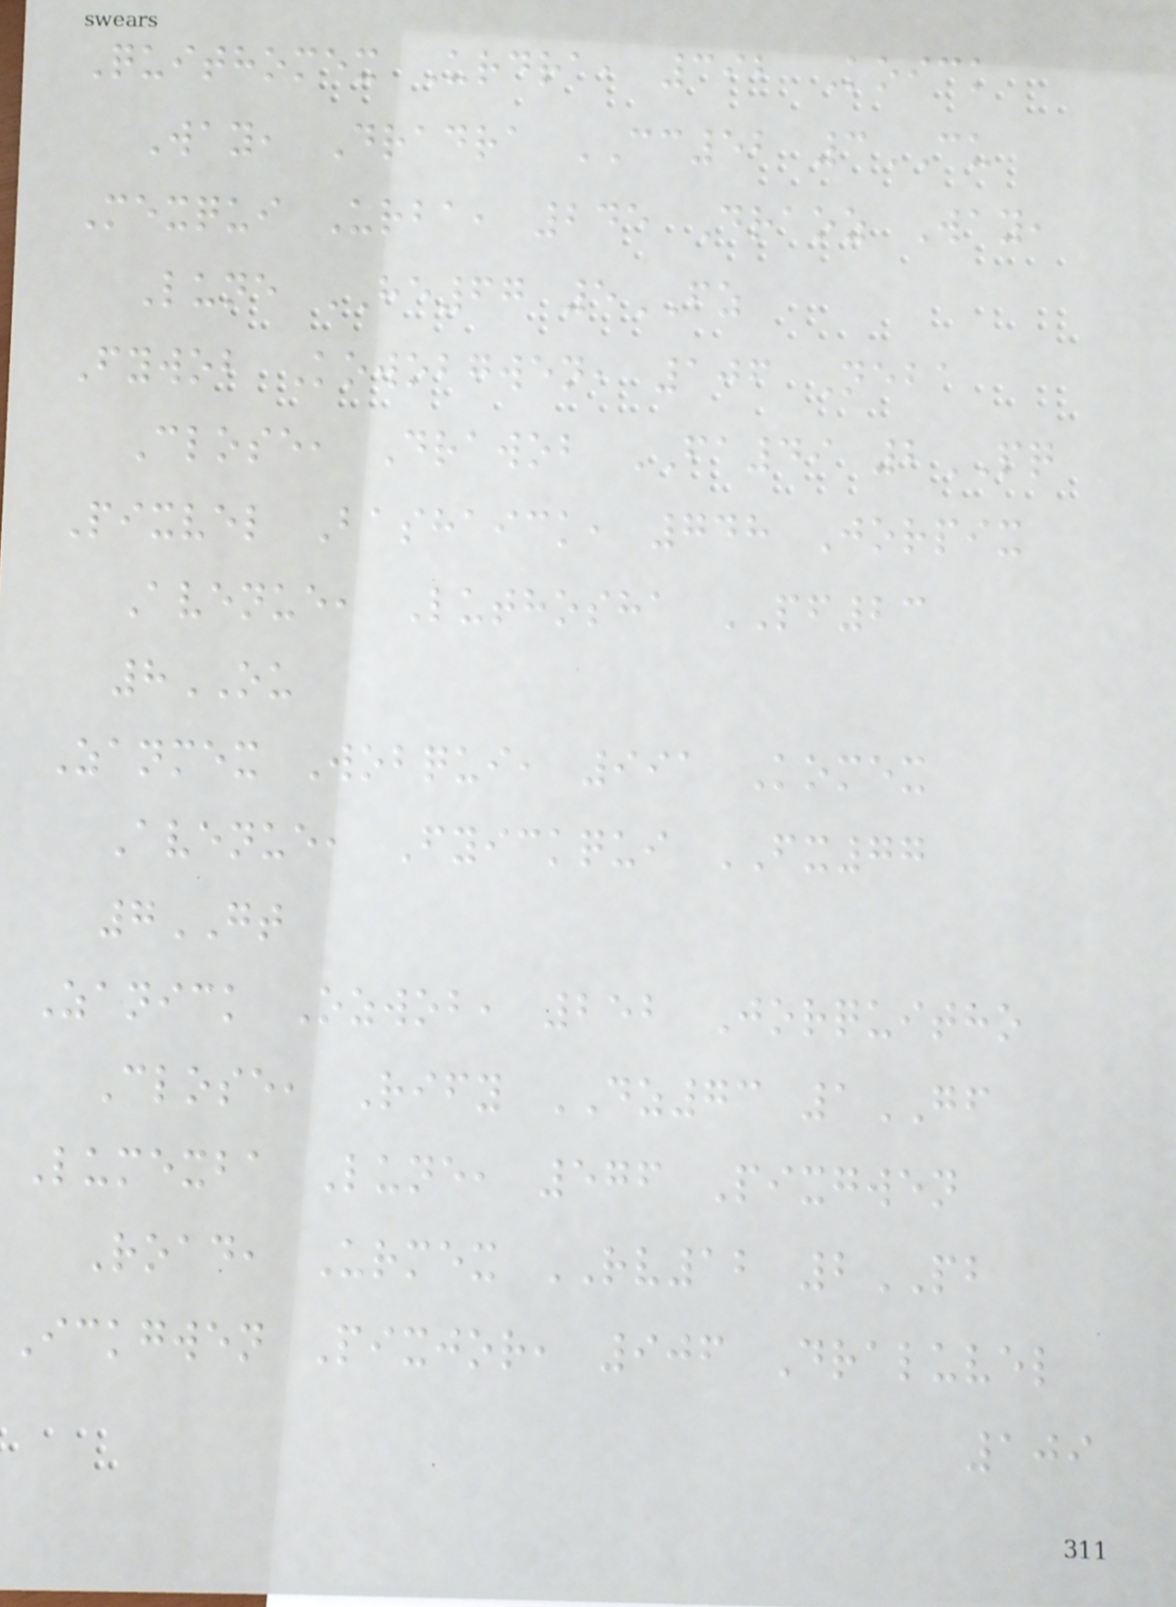Quithomex Urdra, 392 Koick
Way, Dradra CC52 3CU
Mexqui Urba, 245 Draoz Way,
Lune HE67 5FZ
Fywob Kowobgwen, 106 Neba
Close, Drawob FA49 2PQ
Pixvel Bashaick, 748 Jorpix
Avenue, Luthosha PF23
8OU
Zanmex Wobqui, 991 Komex
Avenue, Fyickqui FX77
7GT
Zanick Ozwob, 252 Jorquitho
Close, Rify DZ73 1GF
Lumexba Lune, 576 Pixgwen
Road, Urmex RV12 2PB
Ickgwen Pixjor, 906 Draluvel
109
